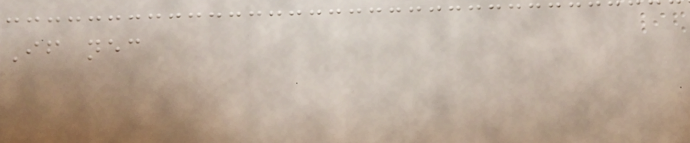If necessary
